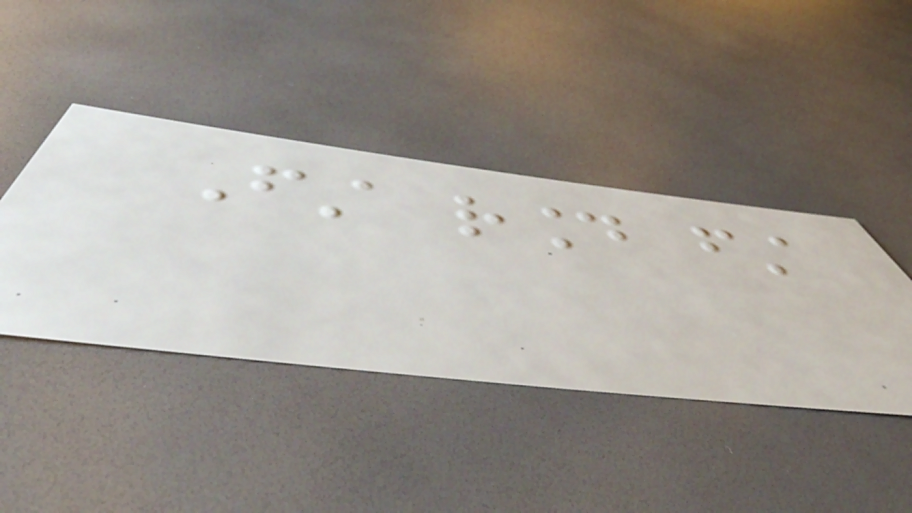First round first
